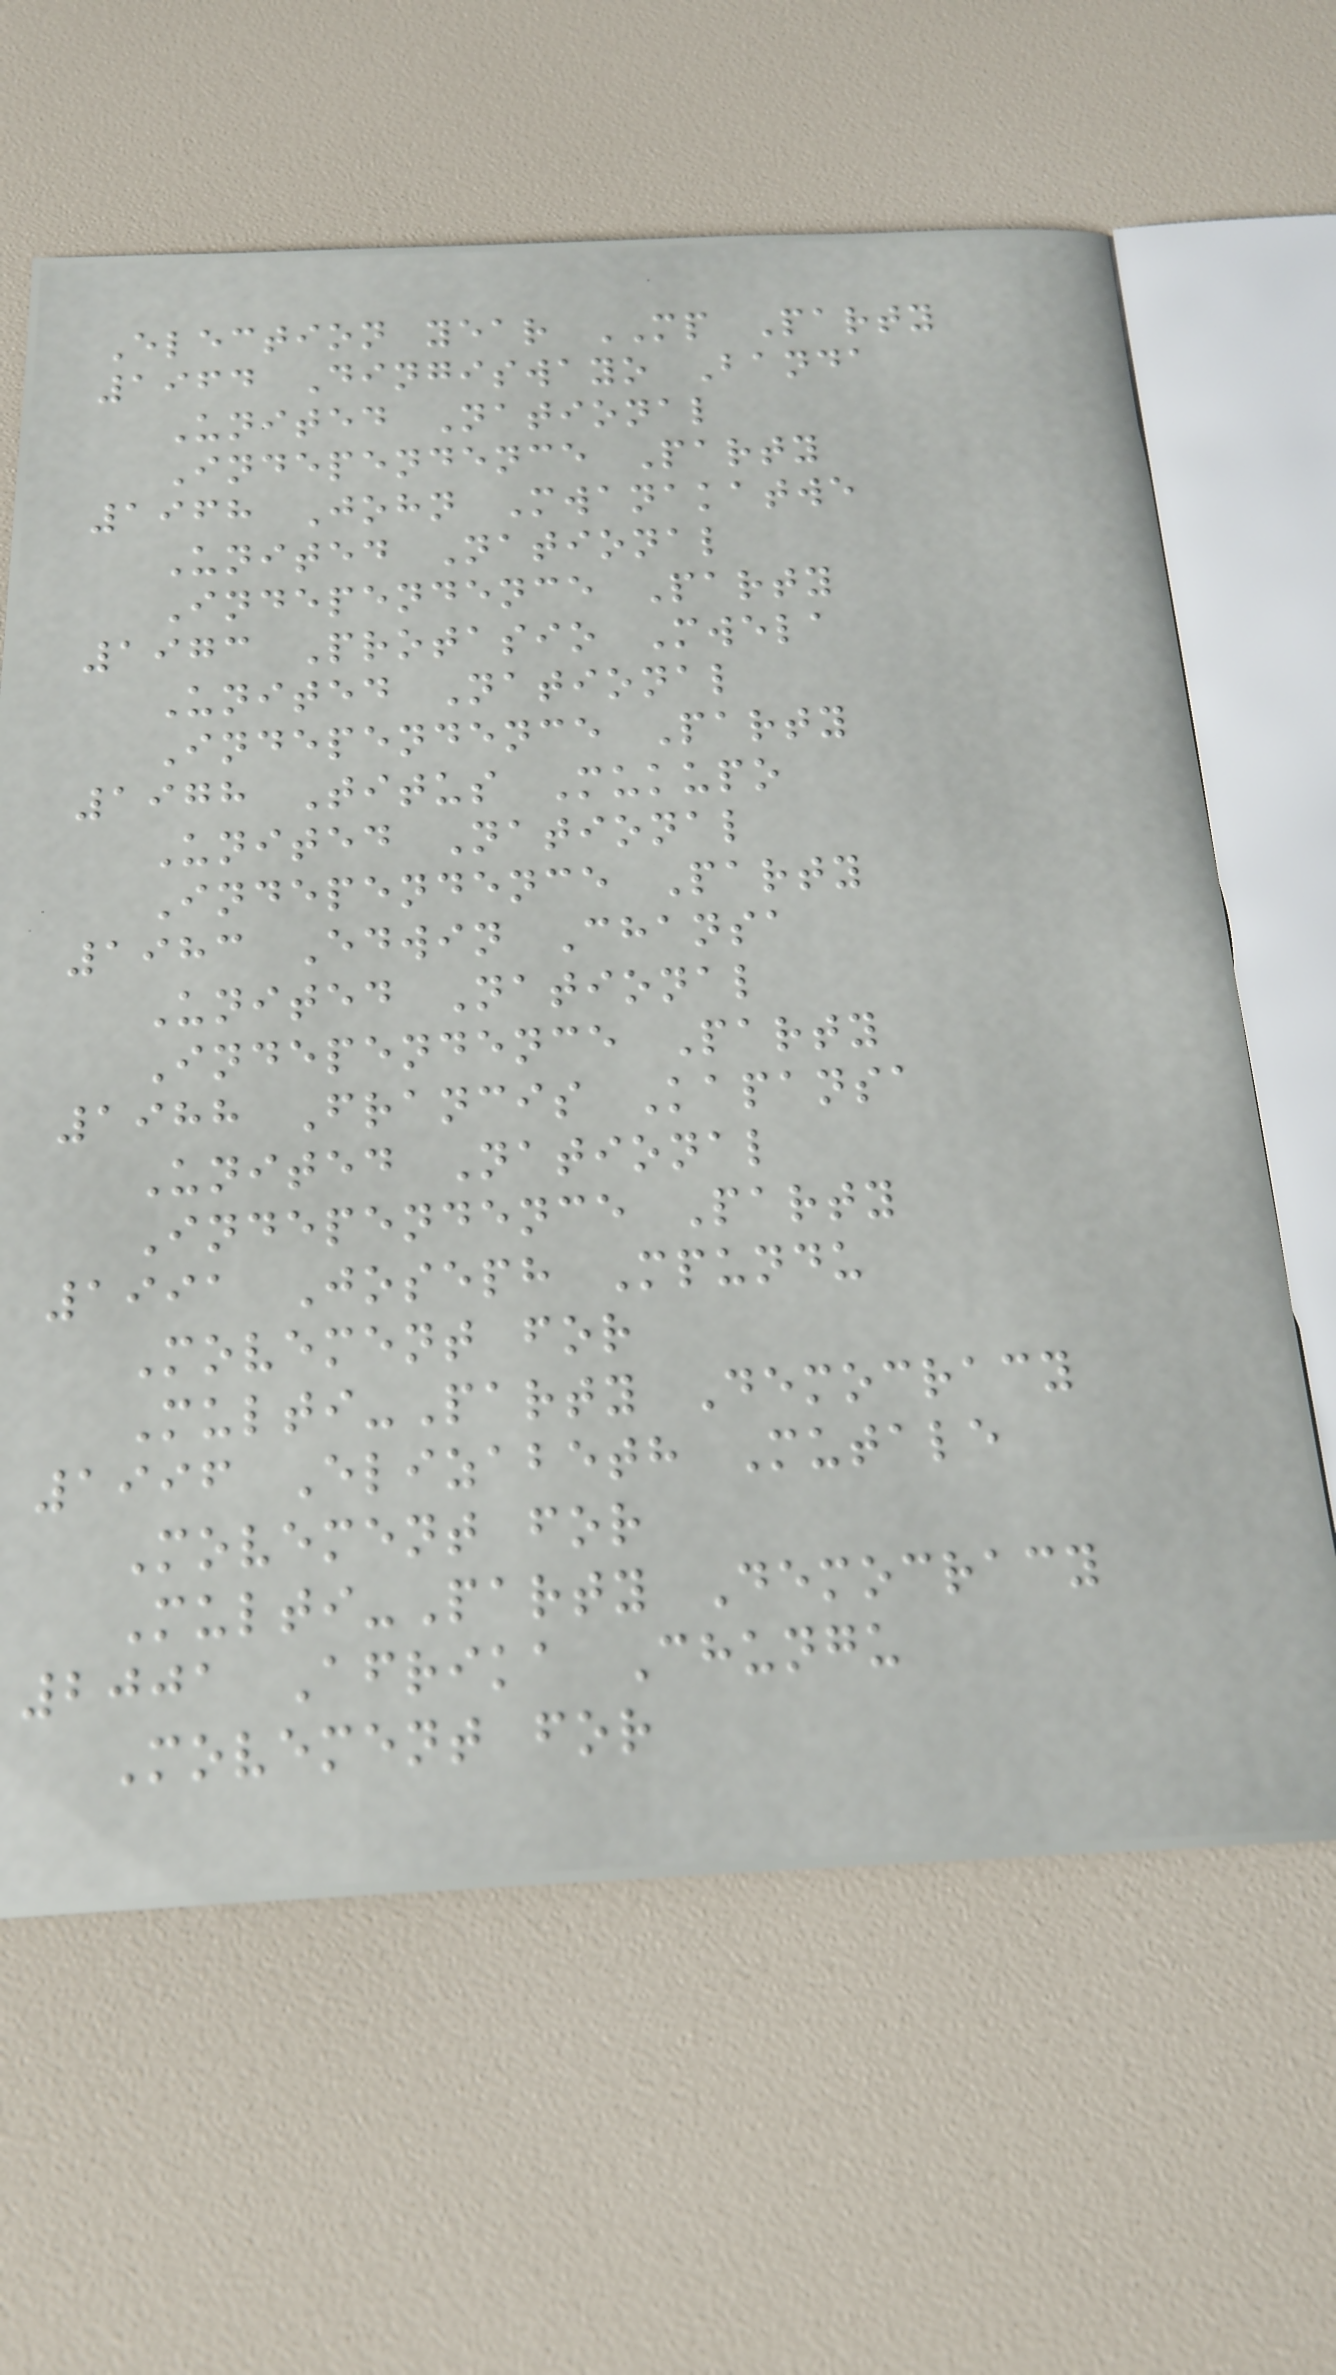Election year MP Party
1964 Dingiswayo Banda
United National
Independence Party
1968 John Mwanakatwe
United National
Independence Party
1973 Protasio Mwela
United National
Independence Party
1978 Titus Mukupo
United National
Independence Party
1983 Edwin Chansa
United National
Independence Party
1988 Francis Kapansa
United National
Independence Party
1991 Joseph Mpundu
Movement for
Multi-Party Democracy
1996 Elizabeth Mutale
Movement for
Multi-Party Democracy
2001 Afrika Chungu
Movement for
